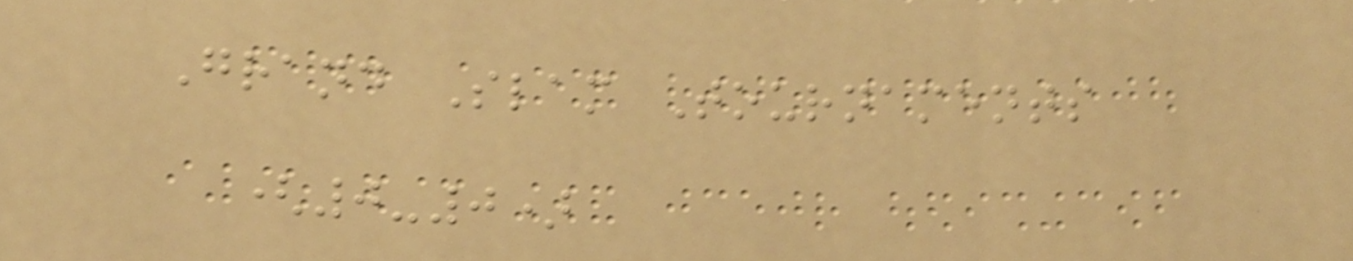Grand Slam Tournaments
(0-0)
